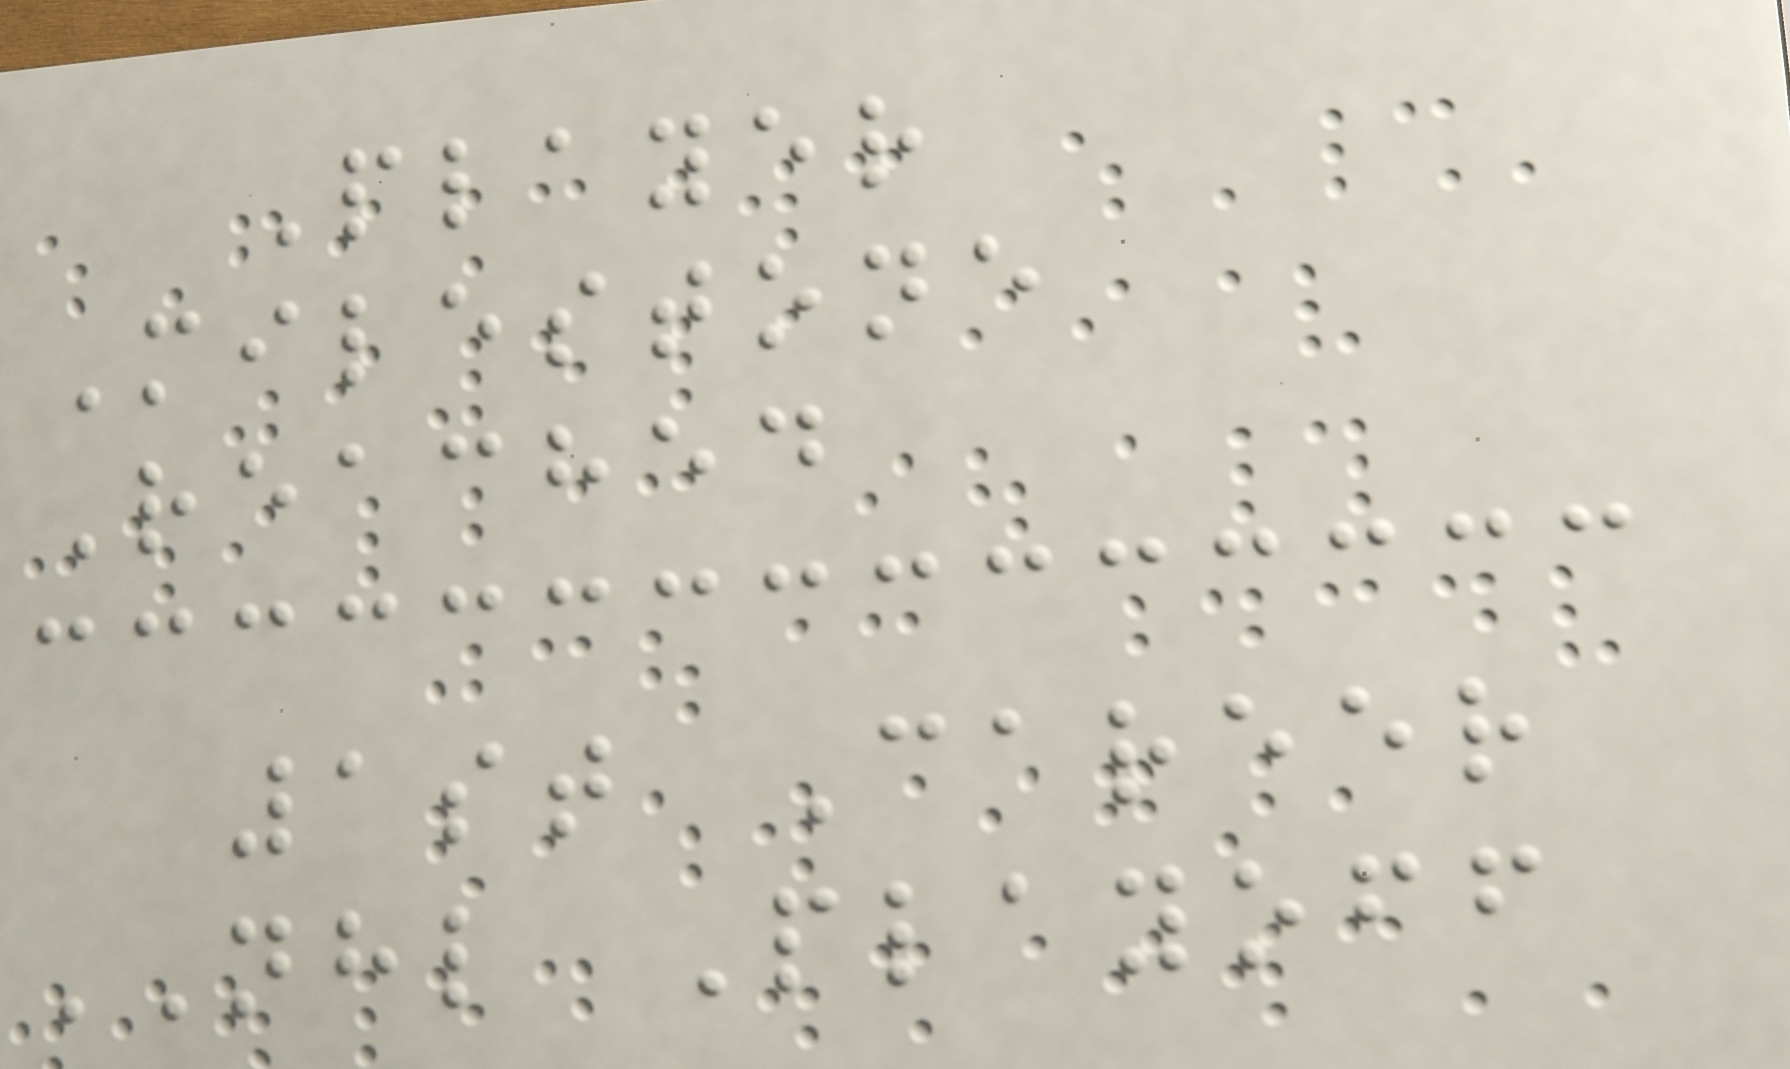Player
Milestone
Reached
1st Career
NHL Playoff
